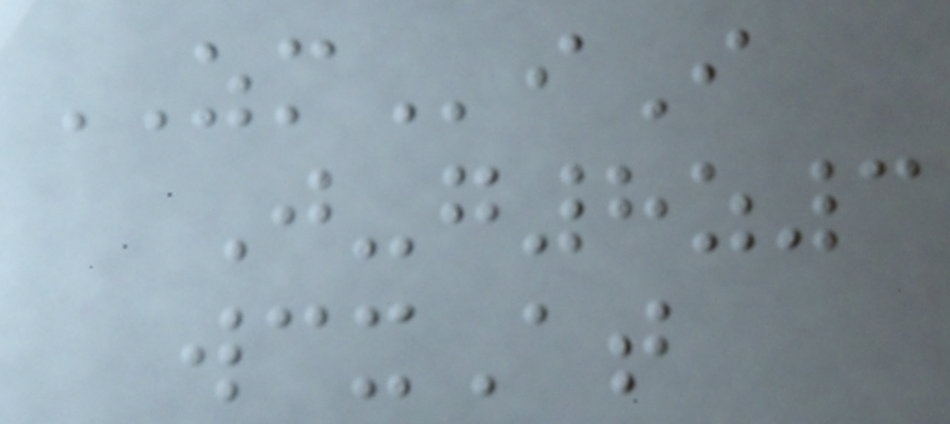ZMiI
J-g8z3
wcxAt
